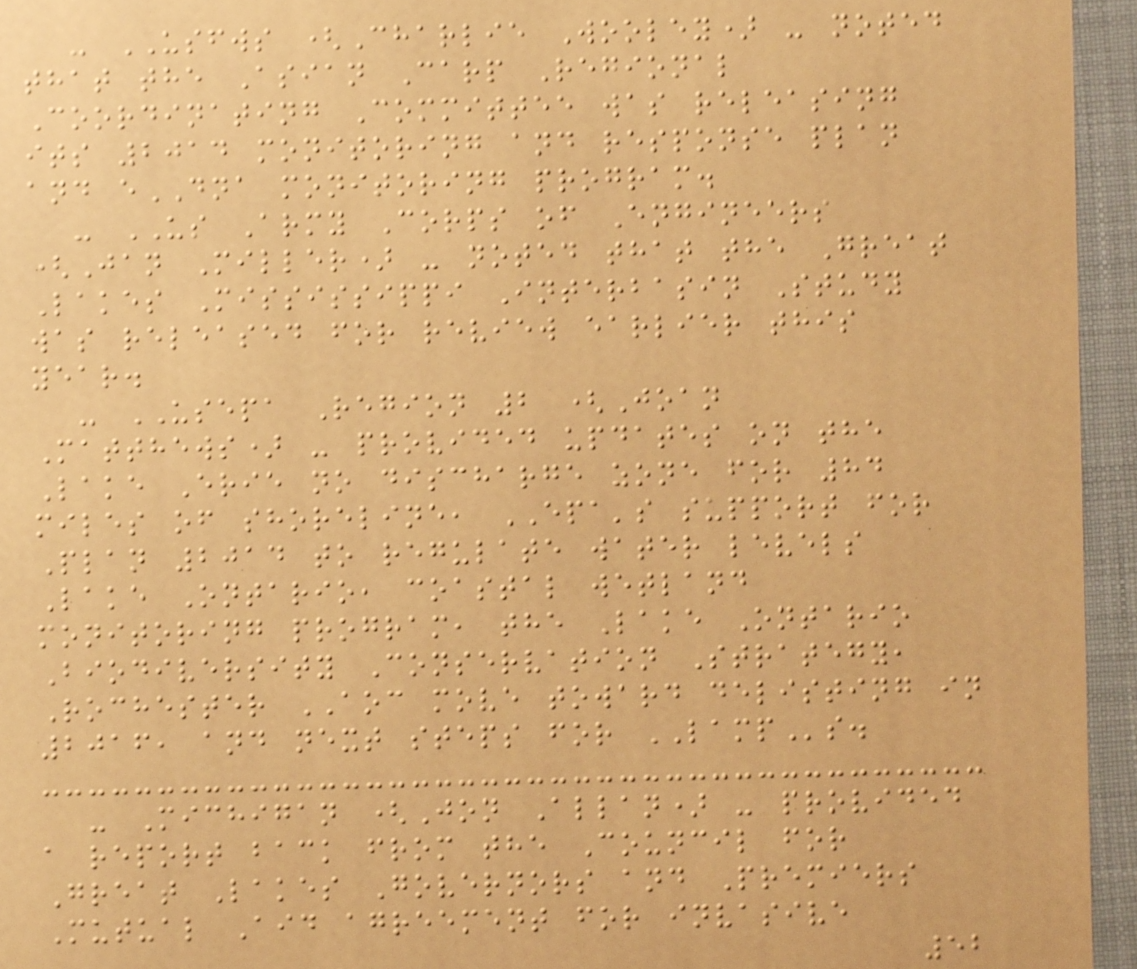- USFWS (Charlie Wooley) - noted
that the Asian Carp Regional
Coordinating Committee was releasing
its 2014 monitoring and response plan
and eDNA monitoring program.
- US Army Corps of Engineers
(Jan Miller) - noted that the Great
Lakes Mississippi Interbasin Study
was released for review earlier this
year.
- USEPA Region 2 (Joan
Matthews) - provided updates on the
Lake Erie no discharge zone for 84
miles of shoreline, EPA's support for
Plan 2014 to regulate water levels
Lake Ontario, coastal wetland
monitoring program, the Lake Ontario
Biodiversity Conservation Strategy,
Rochester AOC move toward delisting in
2016, and next steps for LAMPs.
- Michigan (Jon Allan) - provided
a report back from the Council for
Great Lakes Governors and Premiers
Mutual Aid agreement for invasive
52
